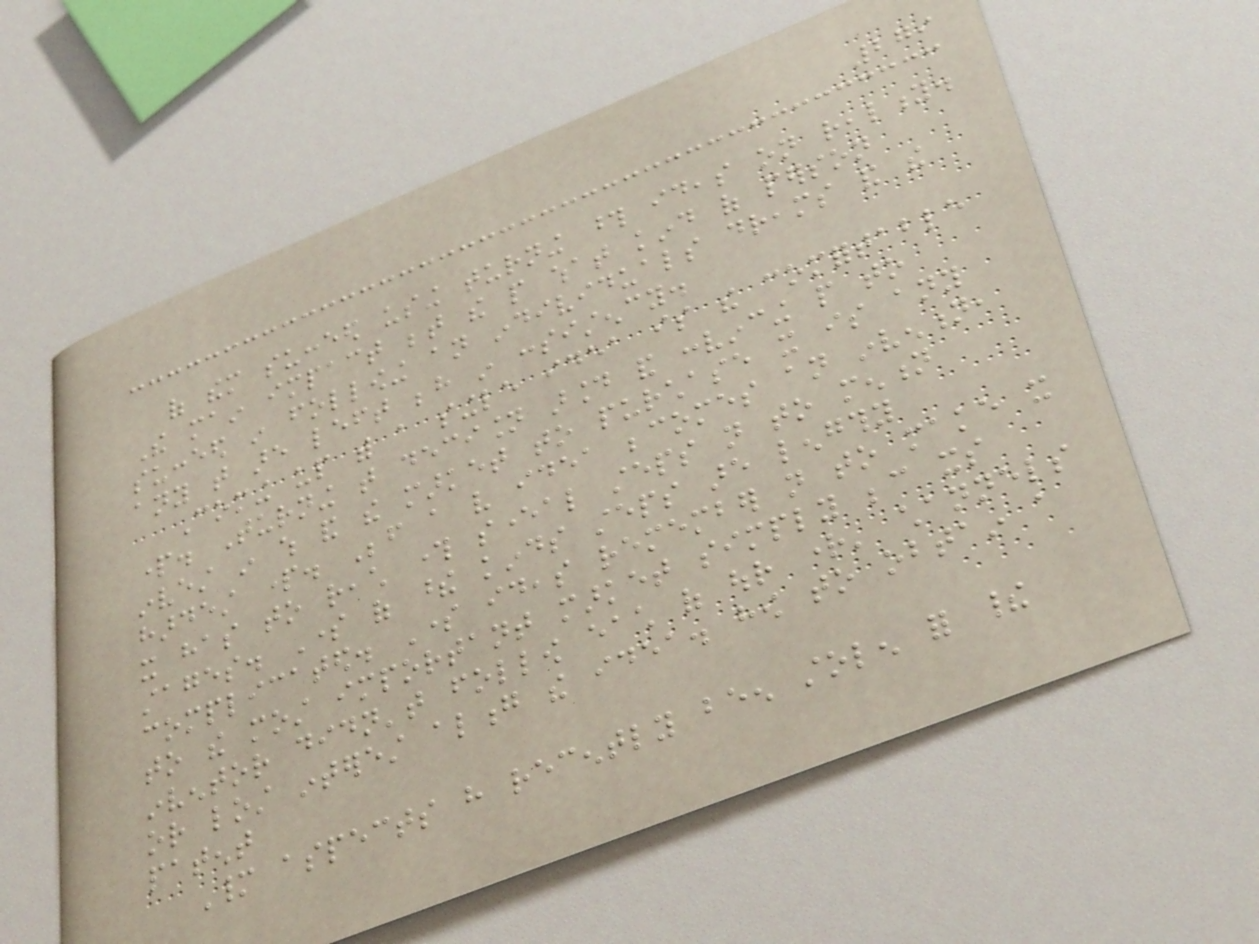279
of them succeed using turning those ideas on reality.
The main impact between the people what kind of person
succeed in following an individuals dreams and the
any that are left behind in consistency.
Coming up with a single idea is the comfortable
part. Turning that decision around and convincing people to
invest in which and the market to purchase it is any
hardest part. Before a very idea becomes an invention,
it has to reach through several steps not to mention
stages. Some of these kinds steps are lengthy
complicated. Some ideas remember not to make it
to the most important market simply because its
inventor didn't follow each of our right' channels
or lost interest along the idea. how to obtain a
patent
Many aspects have recently been stolen for their
